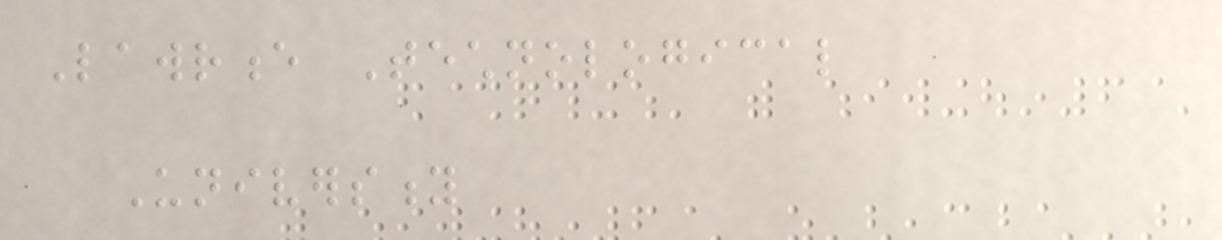Lawrence Technological
University
